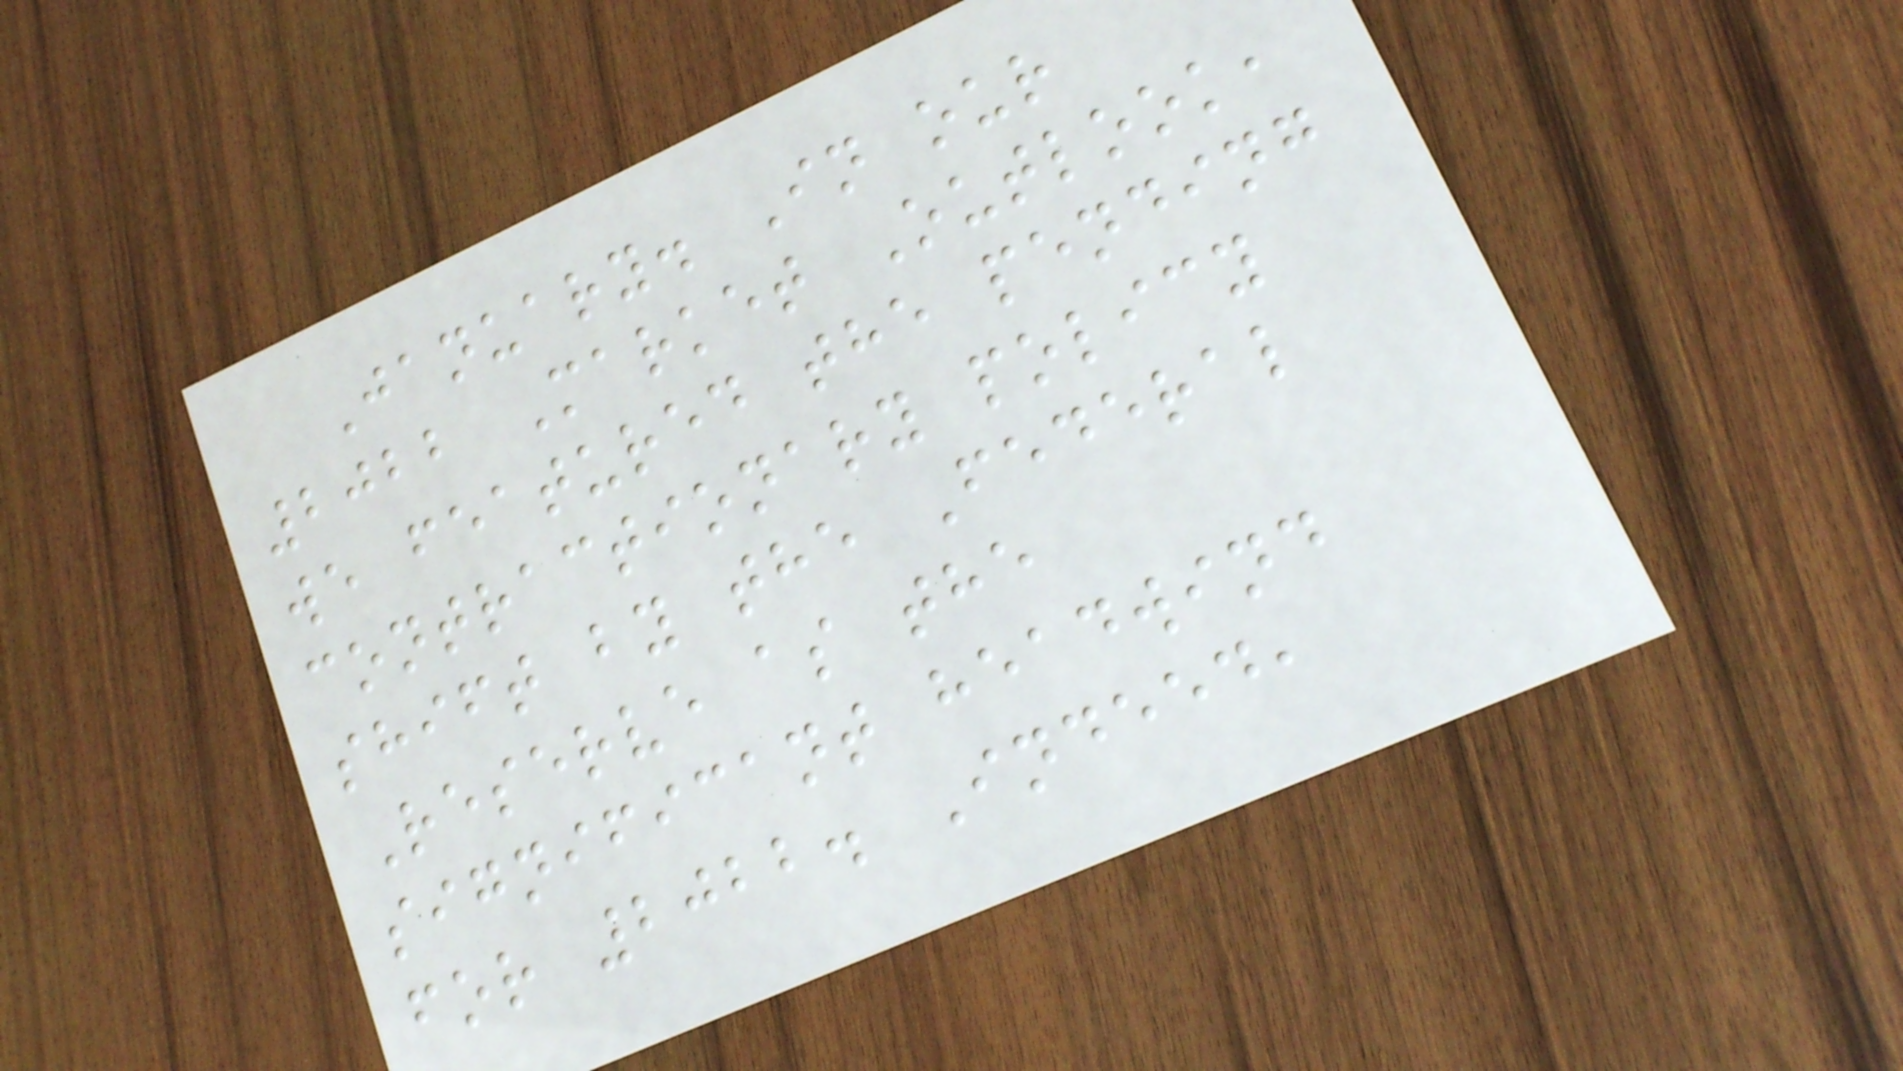January. In our
2022 Market Outlook,
we featured the pending
contractionary policy
shift by the Federal
Reserve as the
significant headwind
for 2022. Indeed,
